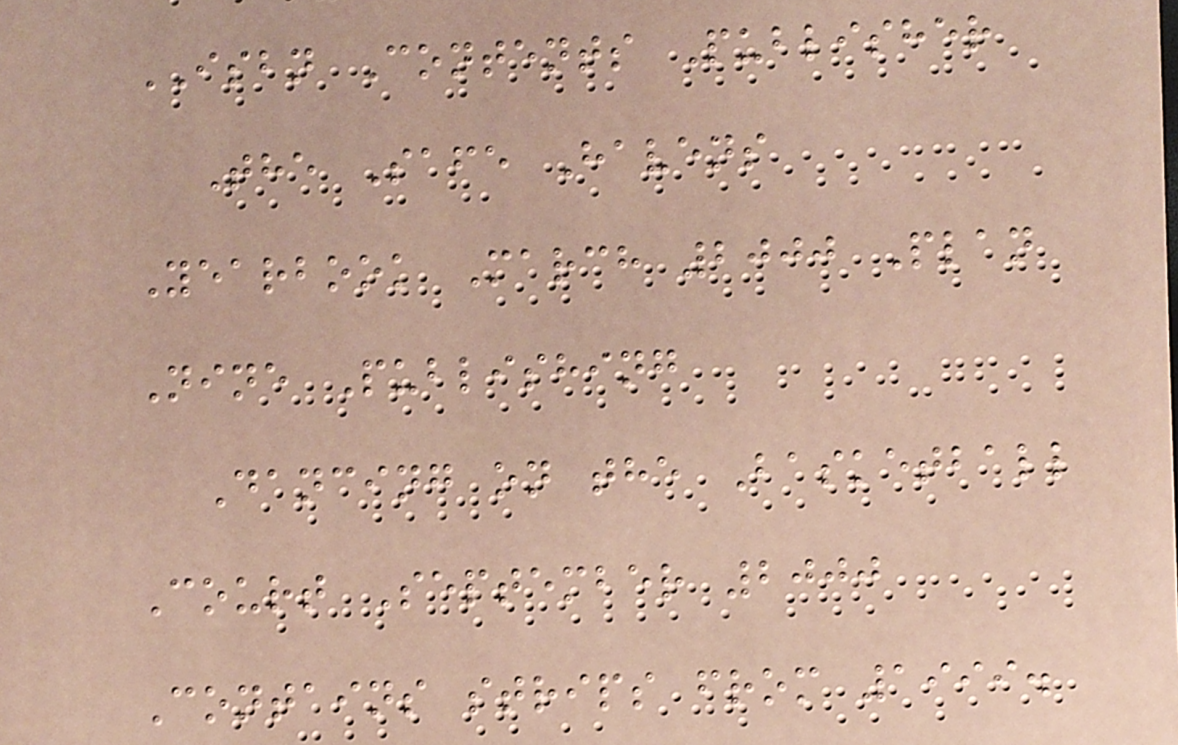ISBN Contents Publisher
The Safe Havens
Yearbook March 2000 Plan
Nine Publishing
Dancing on the Basketball
Court September 2000
Contains strips from 1999.
